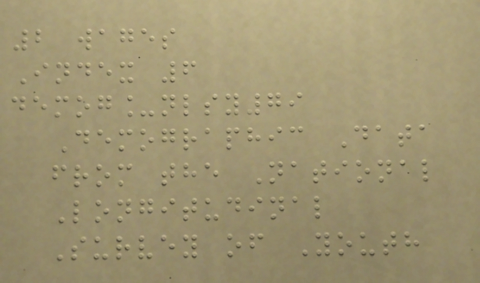2 wages
Index 6
demog_nlsy79
Demographic Data
from the National
Longitudinal
Survey of Youth
